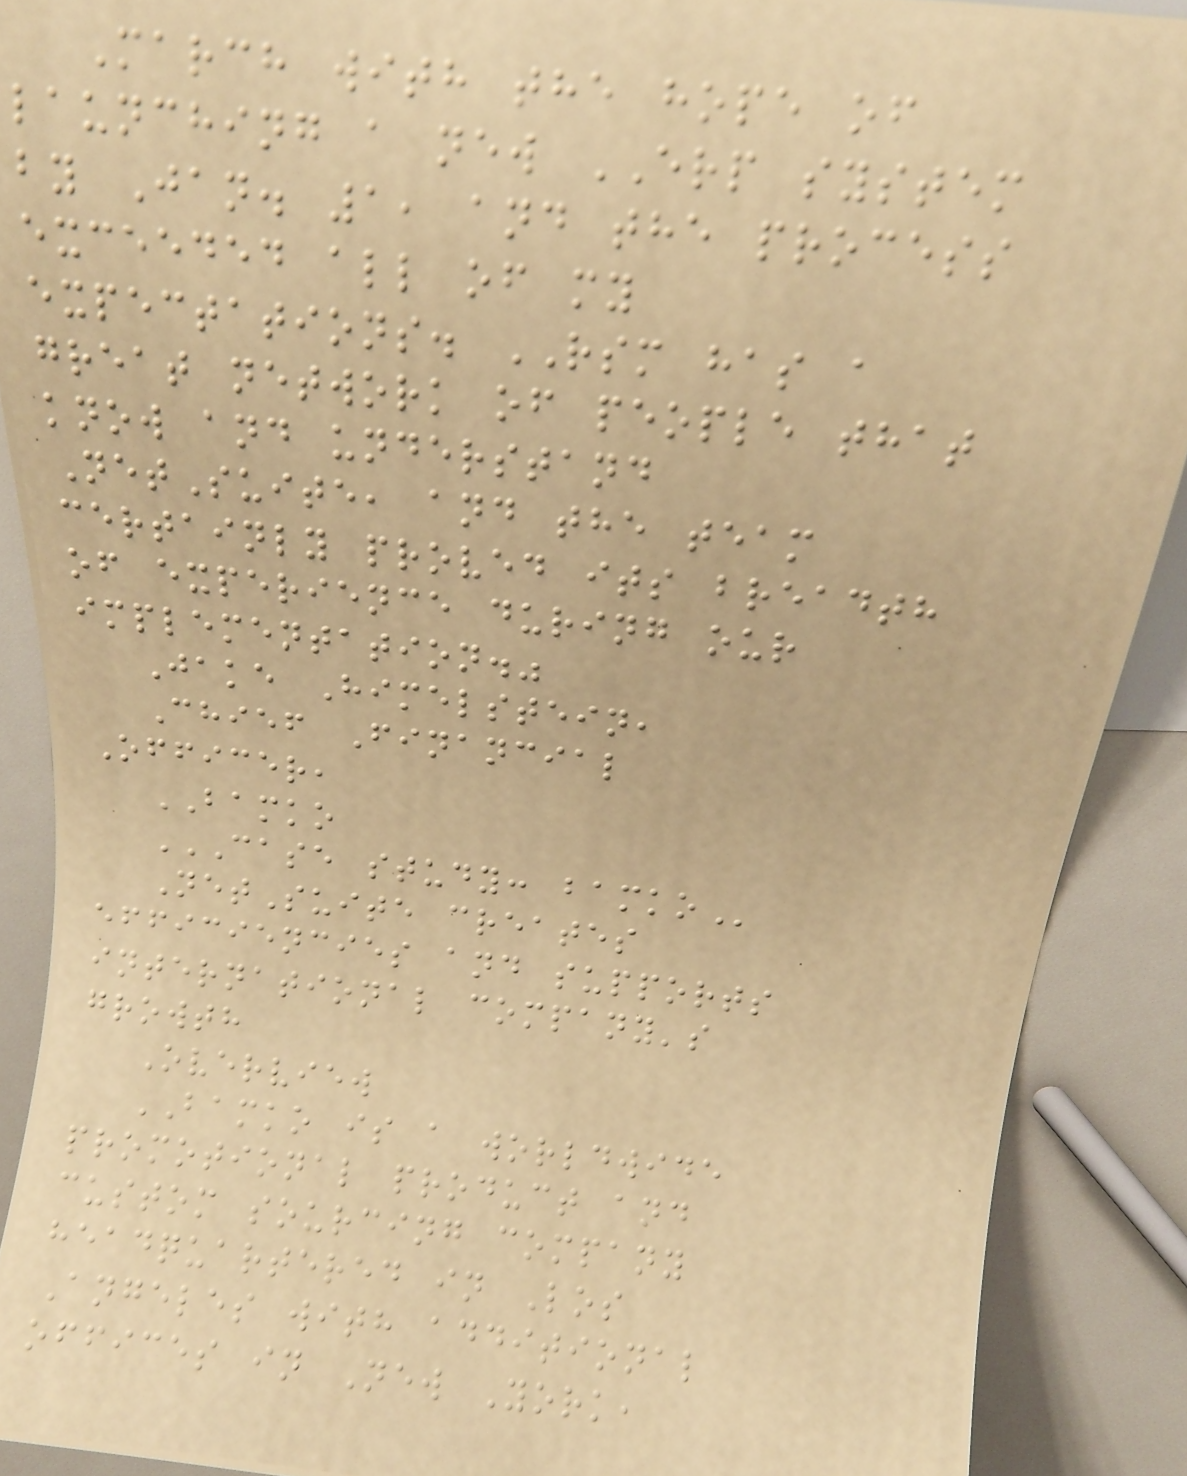March with the hope of
launching a new ERP system
by Jan. 1, and the process
exceeded all of my
expectations. RSM has a
great network of people that
know and understand
NetSuite, and the team
certainly proved its breadth
of experience during our
implementation."
Jake Himelstein,
Chief Financial
Officer,
BAMKO
CASE STUDY: BAMKO
NetSuite creates
efficiencies and supports
international company's
growth
Overview
BAMKO is a worldwide
promotional product and
custom sourcing company
headquartered in Los
Angeles with additional
offices in New York,
